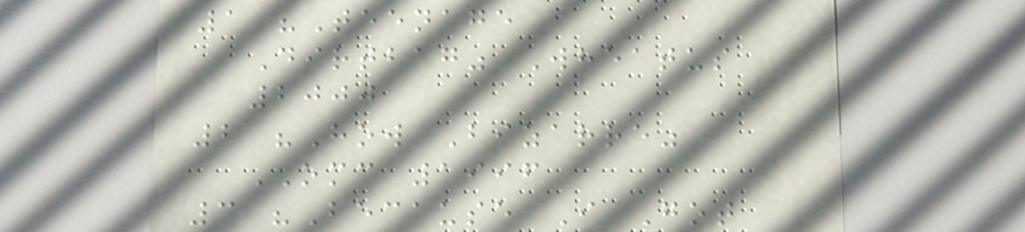1 "Teenage
Dirtbag" Wheatus
2000
2 "How Bizarre"
OMC 1996
3 "Because I Got
